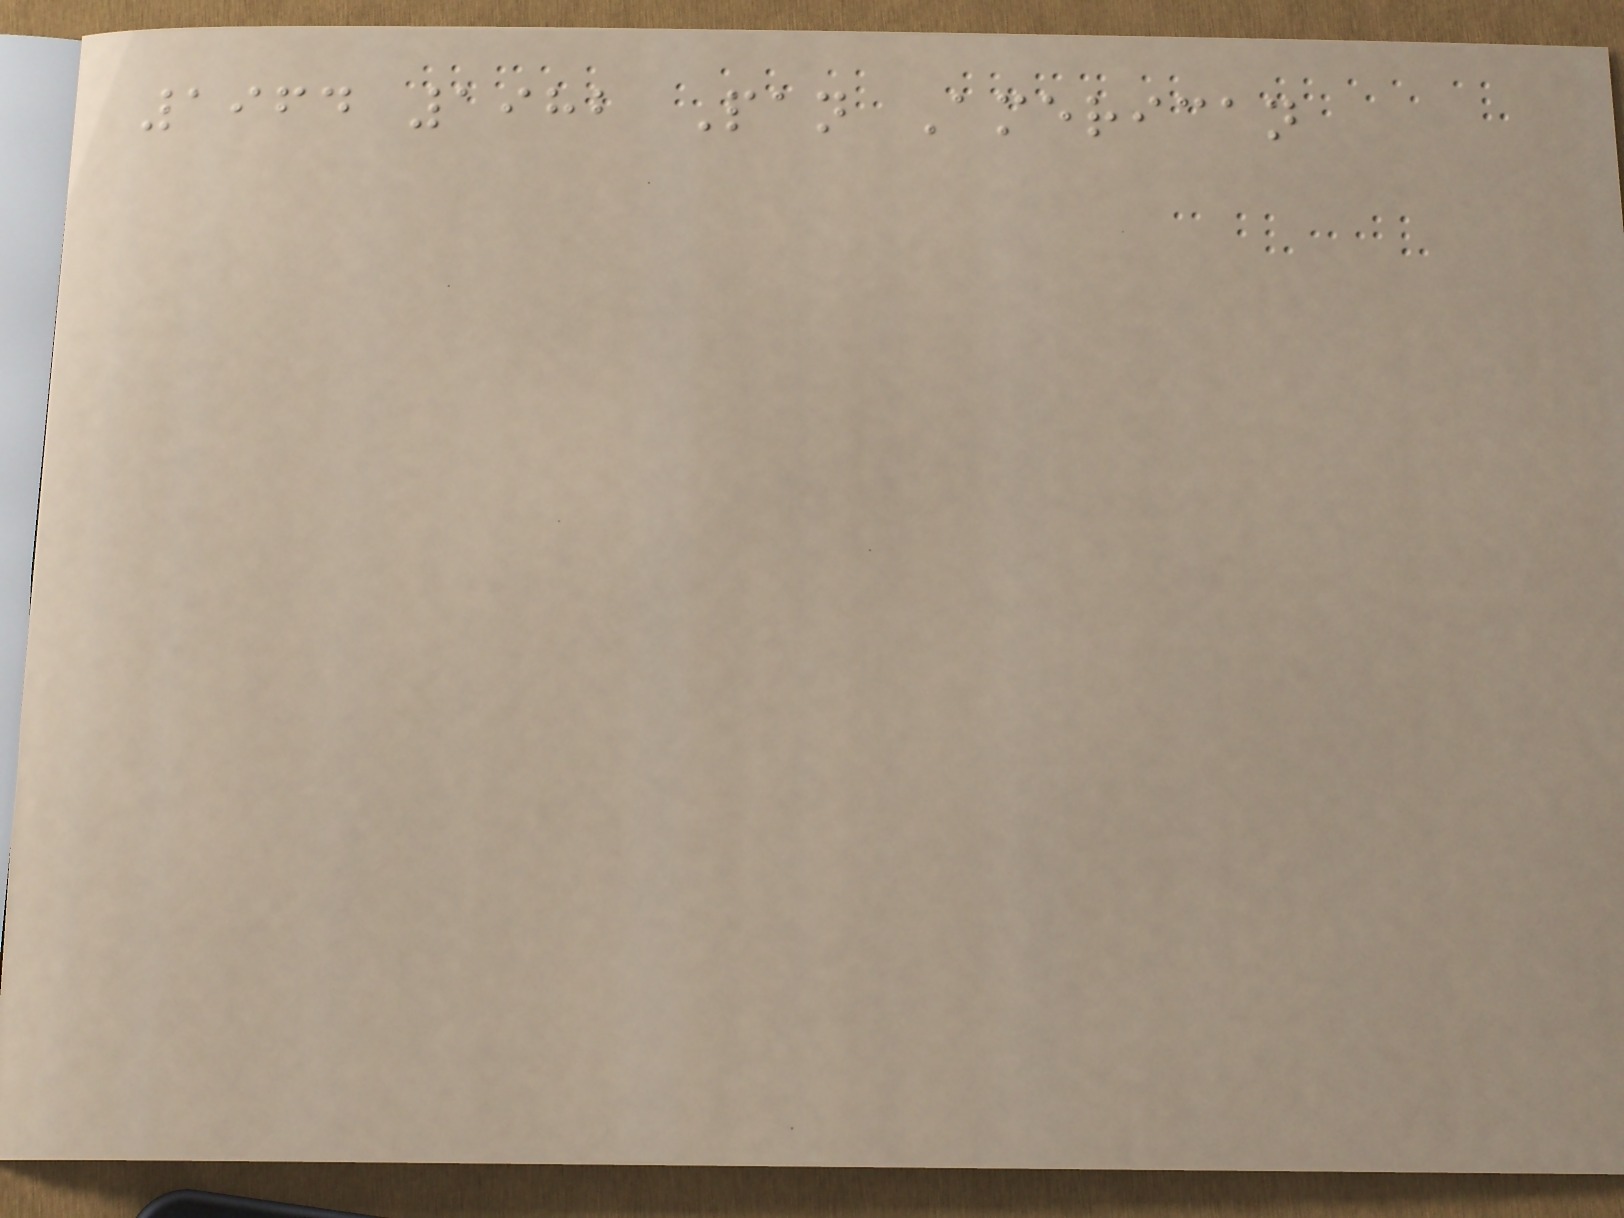1964 1982 Pan American
